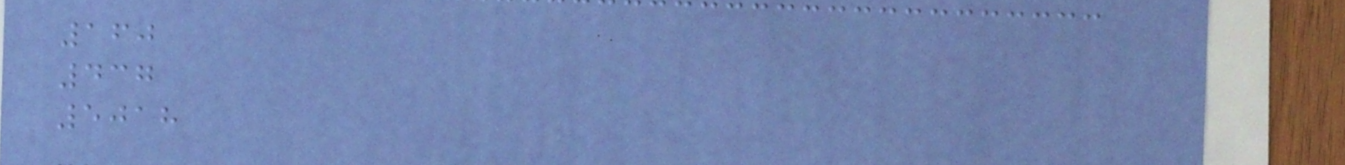160
437
5018
